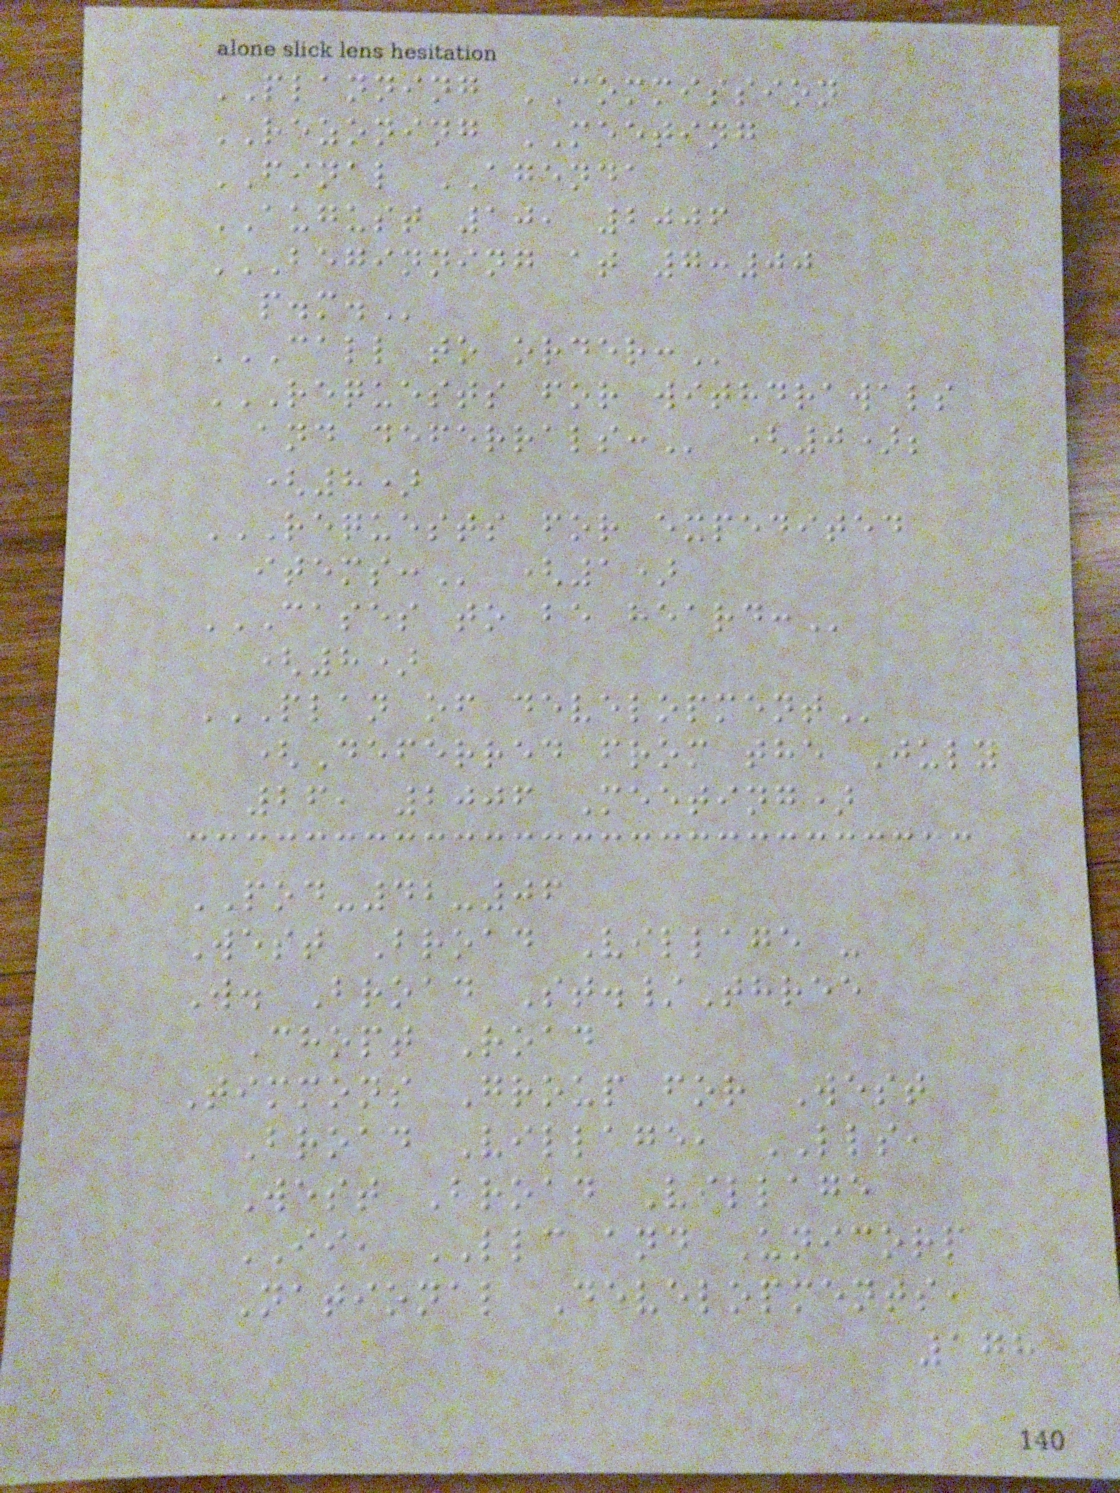PLANNING COMMISSION
REZONING MEETING
FINAL AGENDA
AUGUST 10, 2006
BEGINNING AT 7:00
P.M.
CALL TO ORDER:
REQUESTS FOR WITHDRAWALS
AND DEFERRALS: (0);
(8)
REQUESTS FOR EXPEDITED
ITEMS: (1)
CASES TO BE HEARD:
(8)
PLAN OF DEVELOPMENT
(Deferred from the July
26, 2006 Meeting)
POD-42-06
West Broad Village -
W. Broad St./Three
Chopt Road
Timmons Group for West
Broad Village, LLS,
West Broad Village
II, LLC and Unicorp
National Developments,
178
